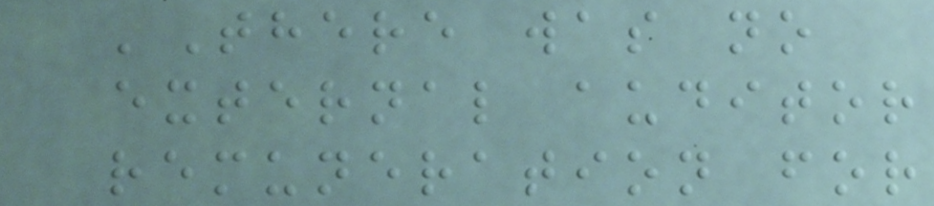'There was no
external auditor
remuneration for
